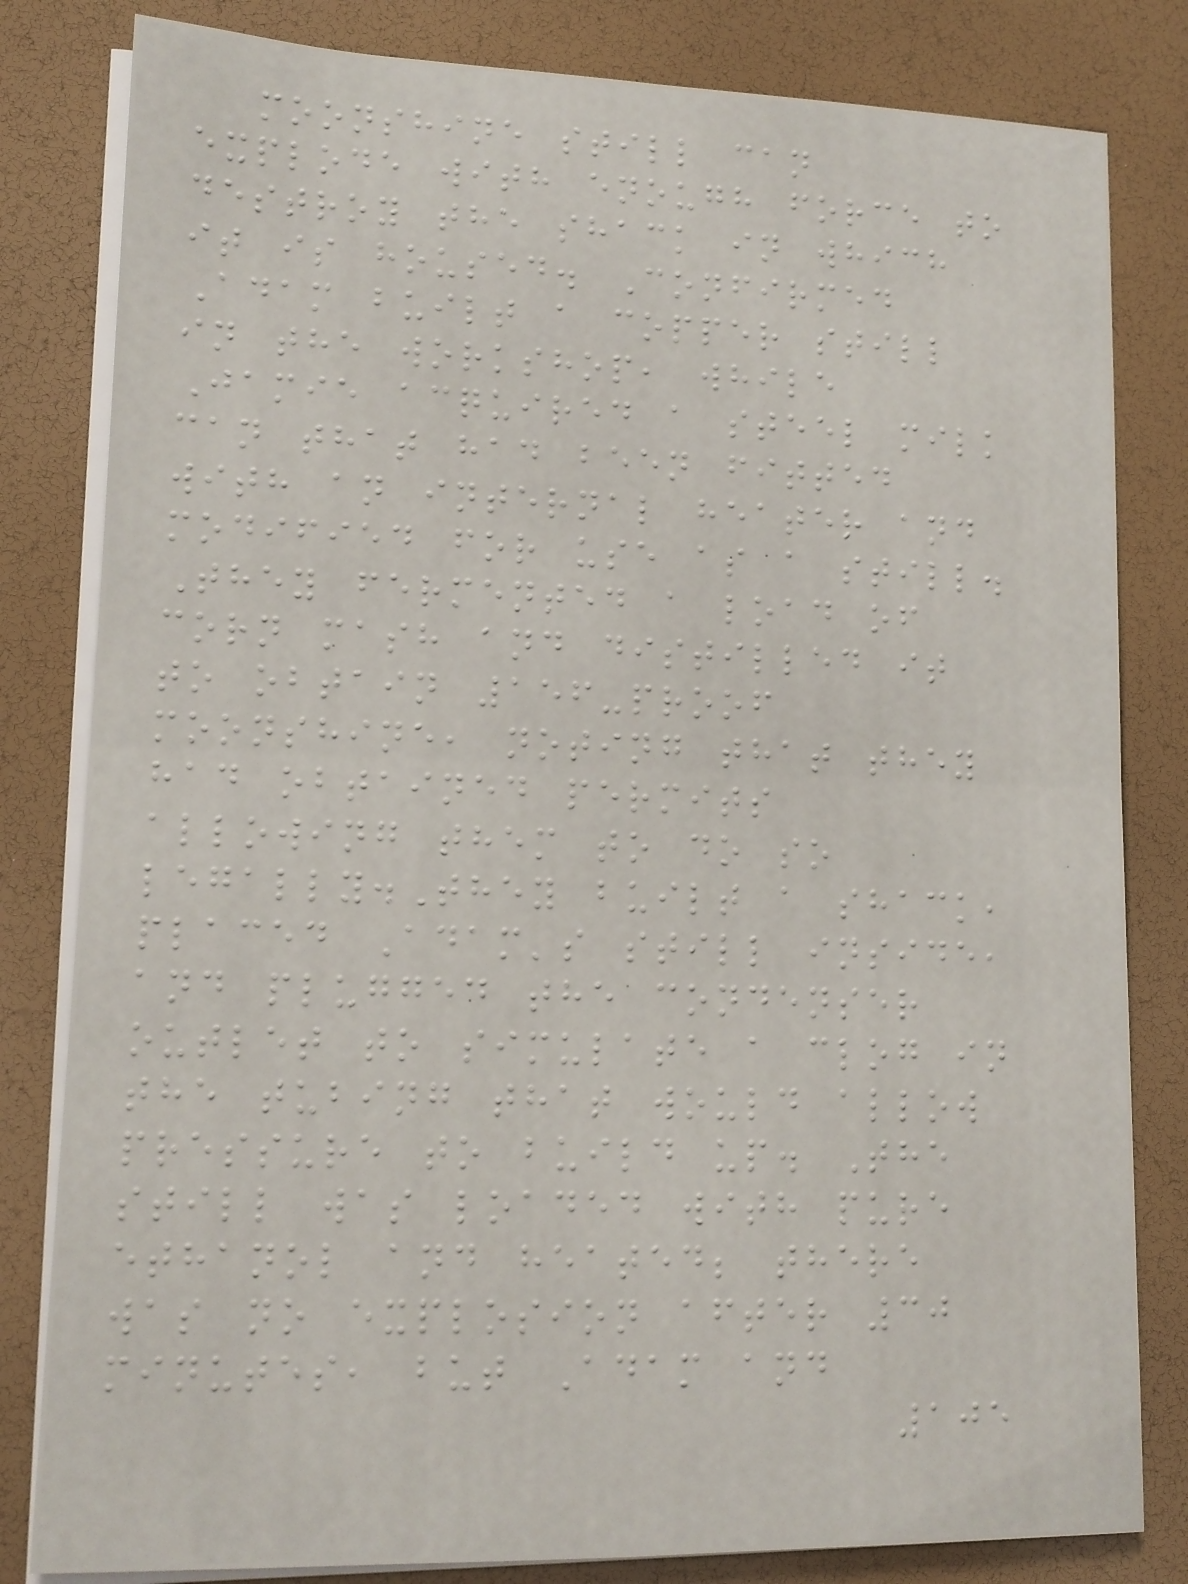moonshine still can
explode with enough force to
destroy the shack in which
it is housed. Confirmed
Adam built a copper still
in the workshop, while
Jamie acquired a steel milk
can that had been fitted
with an internal heater and
modified for use as a still.
They fermented a load of
corn mash and distilled it
to obtain 156-proof
moonshine, noting that they
had obtained permits
allowing them to do so
legally.They built a shack,
placed Adam's still inside,
and plugged the condenser
outlet to simulate a clog in
the tubing that would allow
pressure to build up. The
still was loaded with pure
ethanol and heated; there
was no explosion after 30
minutes, but Adam and
105
